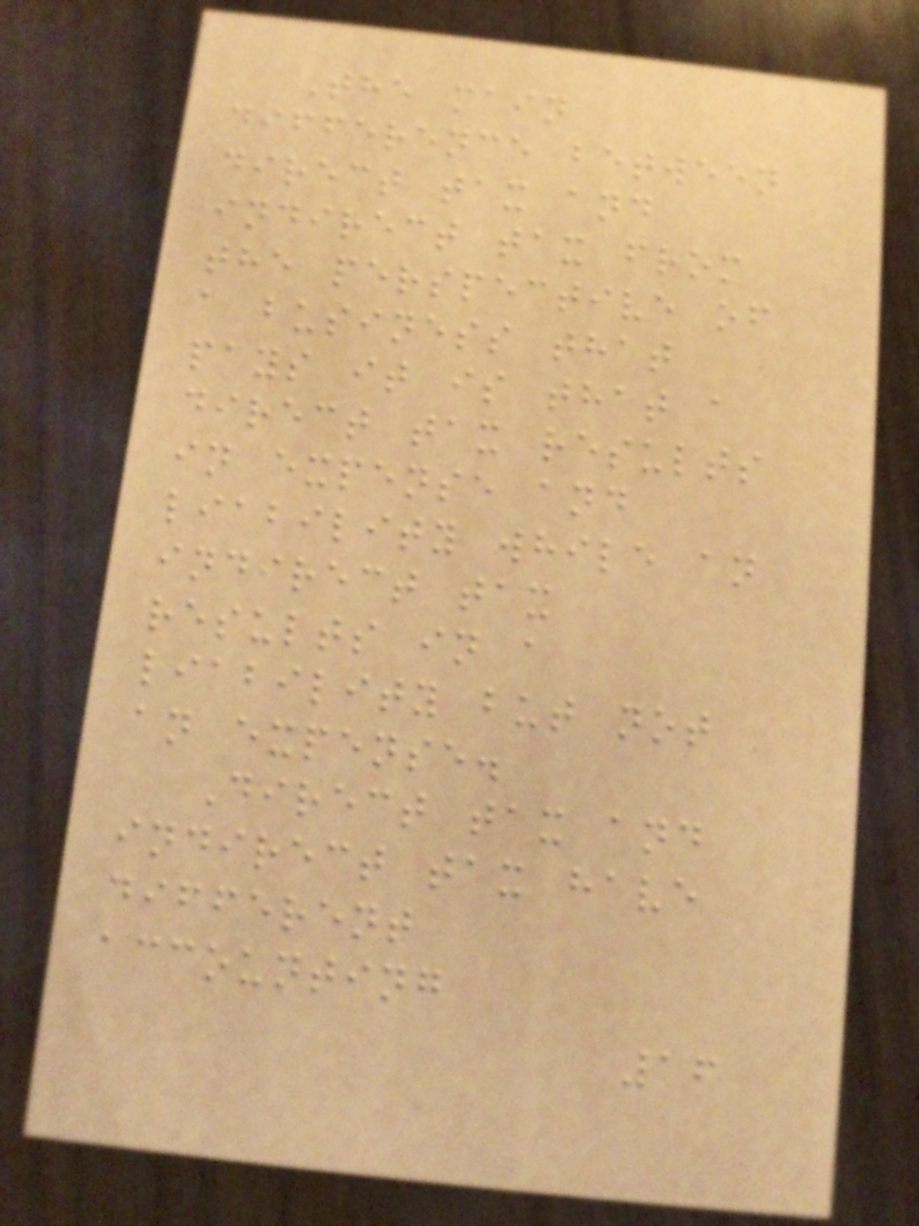The main
difference between
direct tax and
indirect tax from
the perspective of
a business that
pays it is that a
direct tax results
in expense and
liability while an
indirect tax
results in a
liability but not
an expense.
Direct tax and
indirect tax have
different
accounting
16
